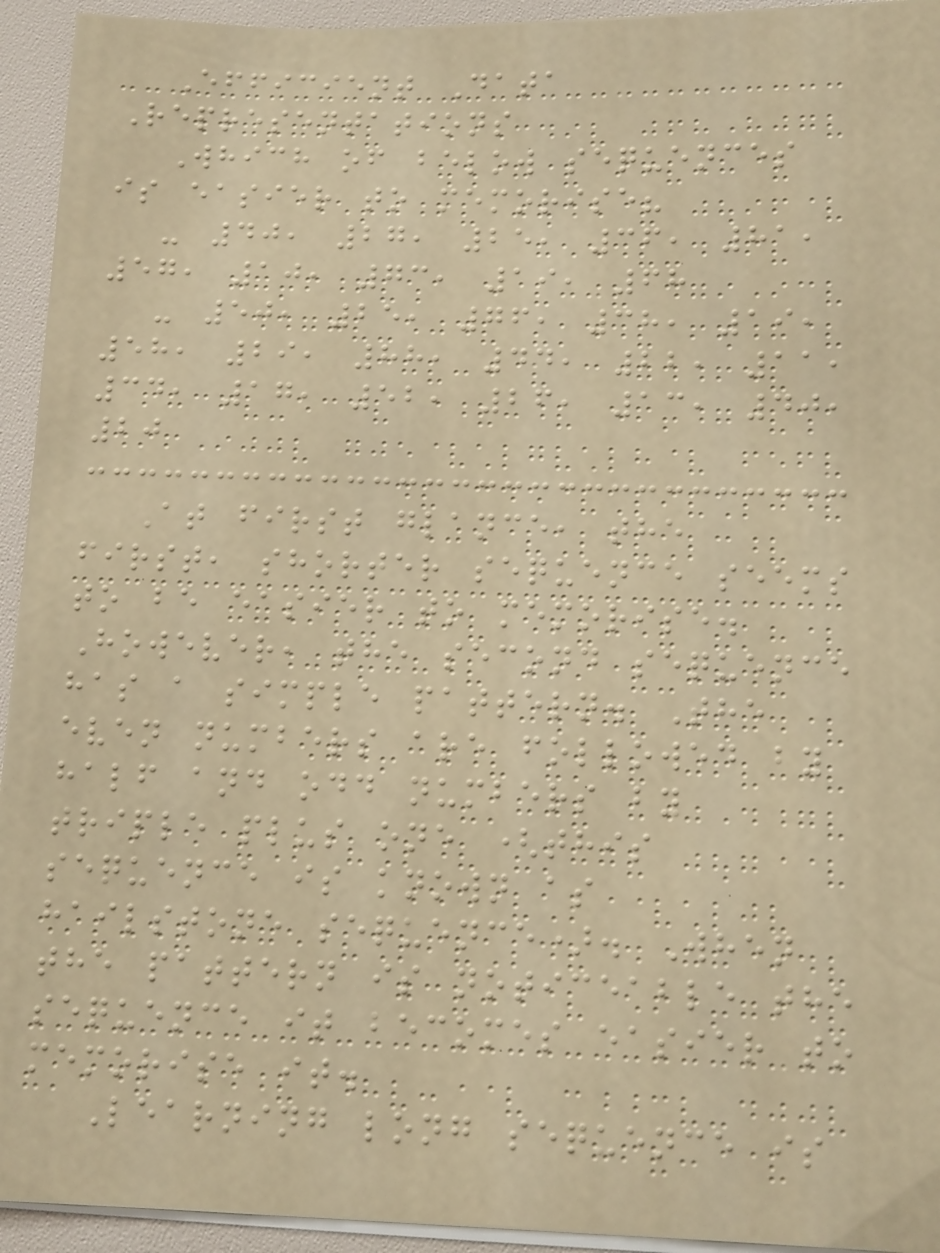Efficient Data
Representations
Which of below sequences
is easier to memorise?
- 40, 27, 25, 36, 81,
57, 10, 73, 19, 68
- 50, 25, 76, 38, 19,
58, 29, 88, 44, 22, 11,
34, 17, 52, 26, 13, 40,
20
At first glance, the
first, shorter sequence seems
to be easier to memorise.
However, the second sequence
has a simple pattern. The
even numbers are followed by
half and odd numbers by
triple plus one (this
sequence is known as
hailstone sequence). When
the pattern is noticeable the
sequence it becomes easier to
memorise it.
Learning long sequence is
